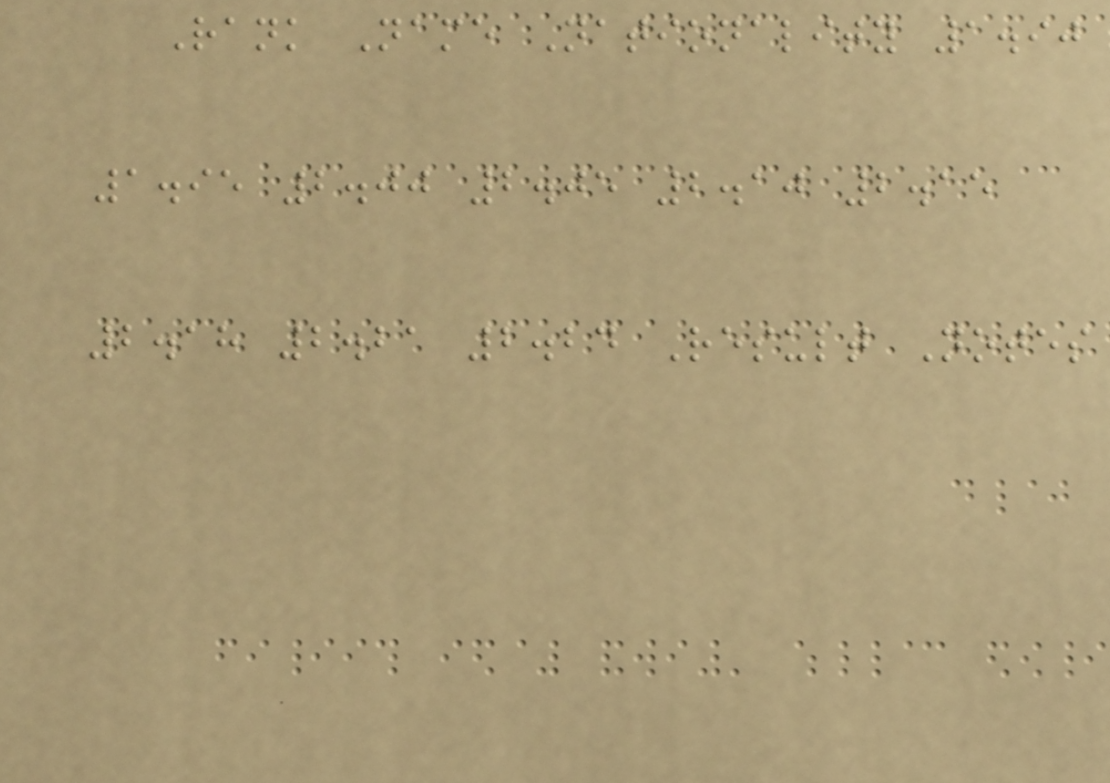Rank Name Nationality 1.90
1.95 2.00 2.05 2.10 2.15
2.18 2.21 2.24 Result Notes
